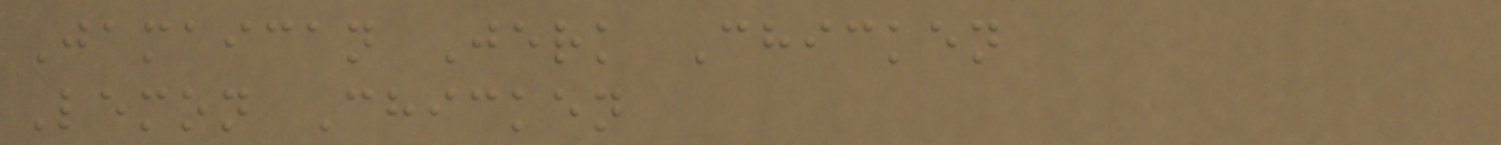Jamaican Jerk Chicken
Lemon Chicken
